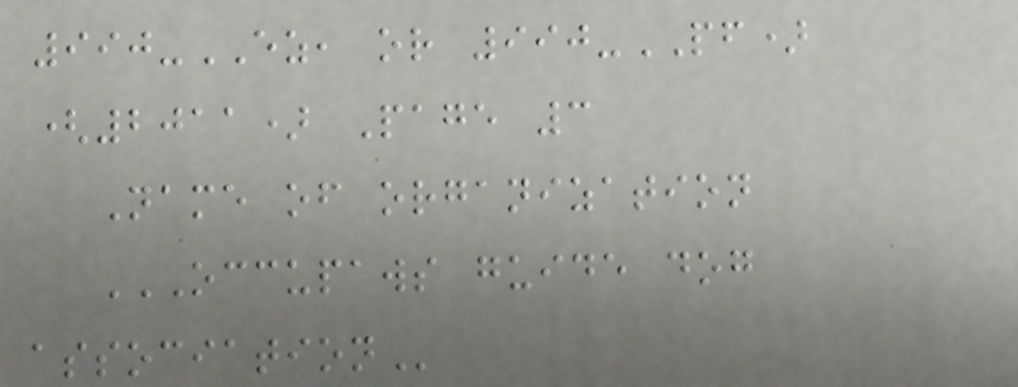990-EZ, or 990-PF)
(2011) Page 3
Name of organization
OCCUPAWS GUIDE DOG
ASSOCIATION
